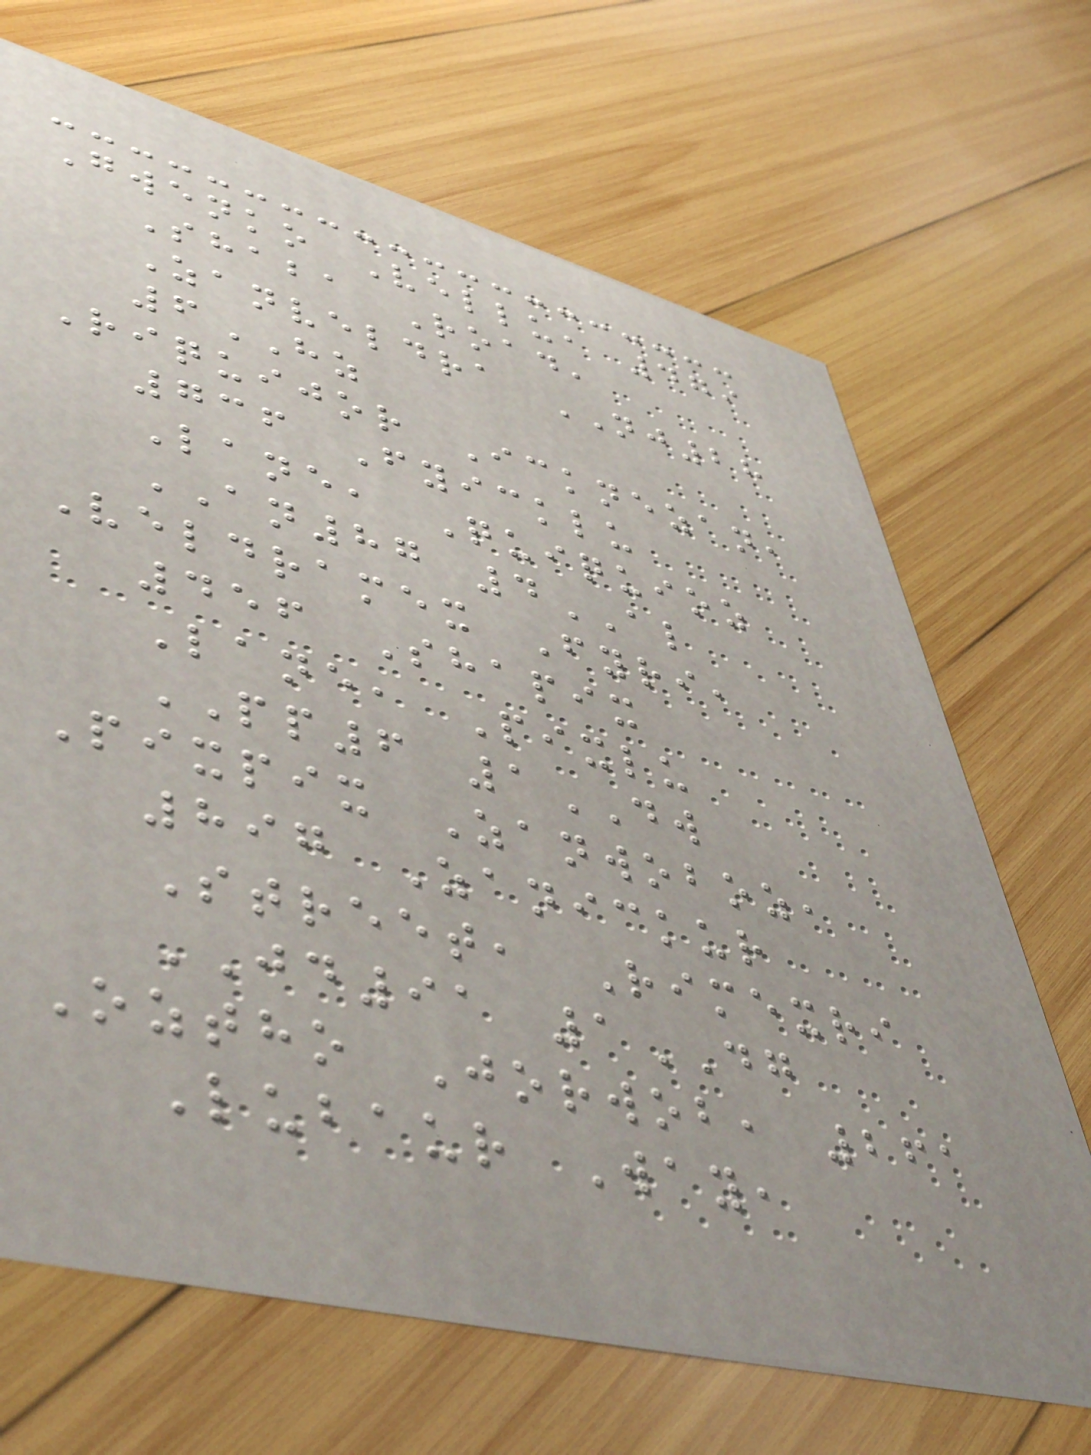Gwenko Vellu, 479
Shaba Road,
Zanveldra NJ28
6HZ
Riquijor Icknezan,
736 Fyicklu
Lane, Quiquioz
AN87 4AL
Veldramex Fyri,
456 Shapix
Lane, Pixlu
PP6 1DW
Pixpix Zanwoboz,
897 Zanickur
Street, Rimexri
JD91 1DG
Oztho Jorwob, 261
Lubaur Way,
